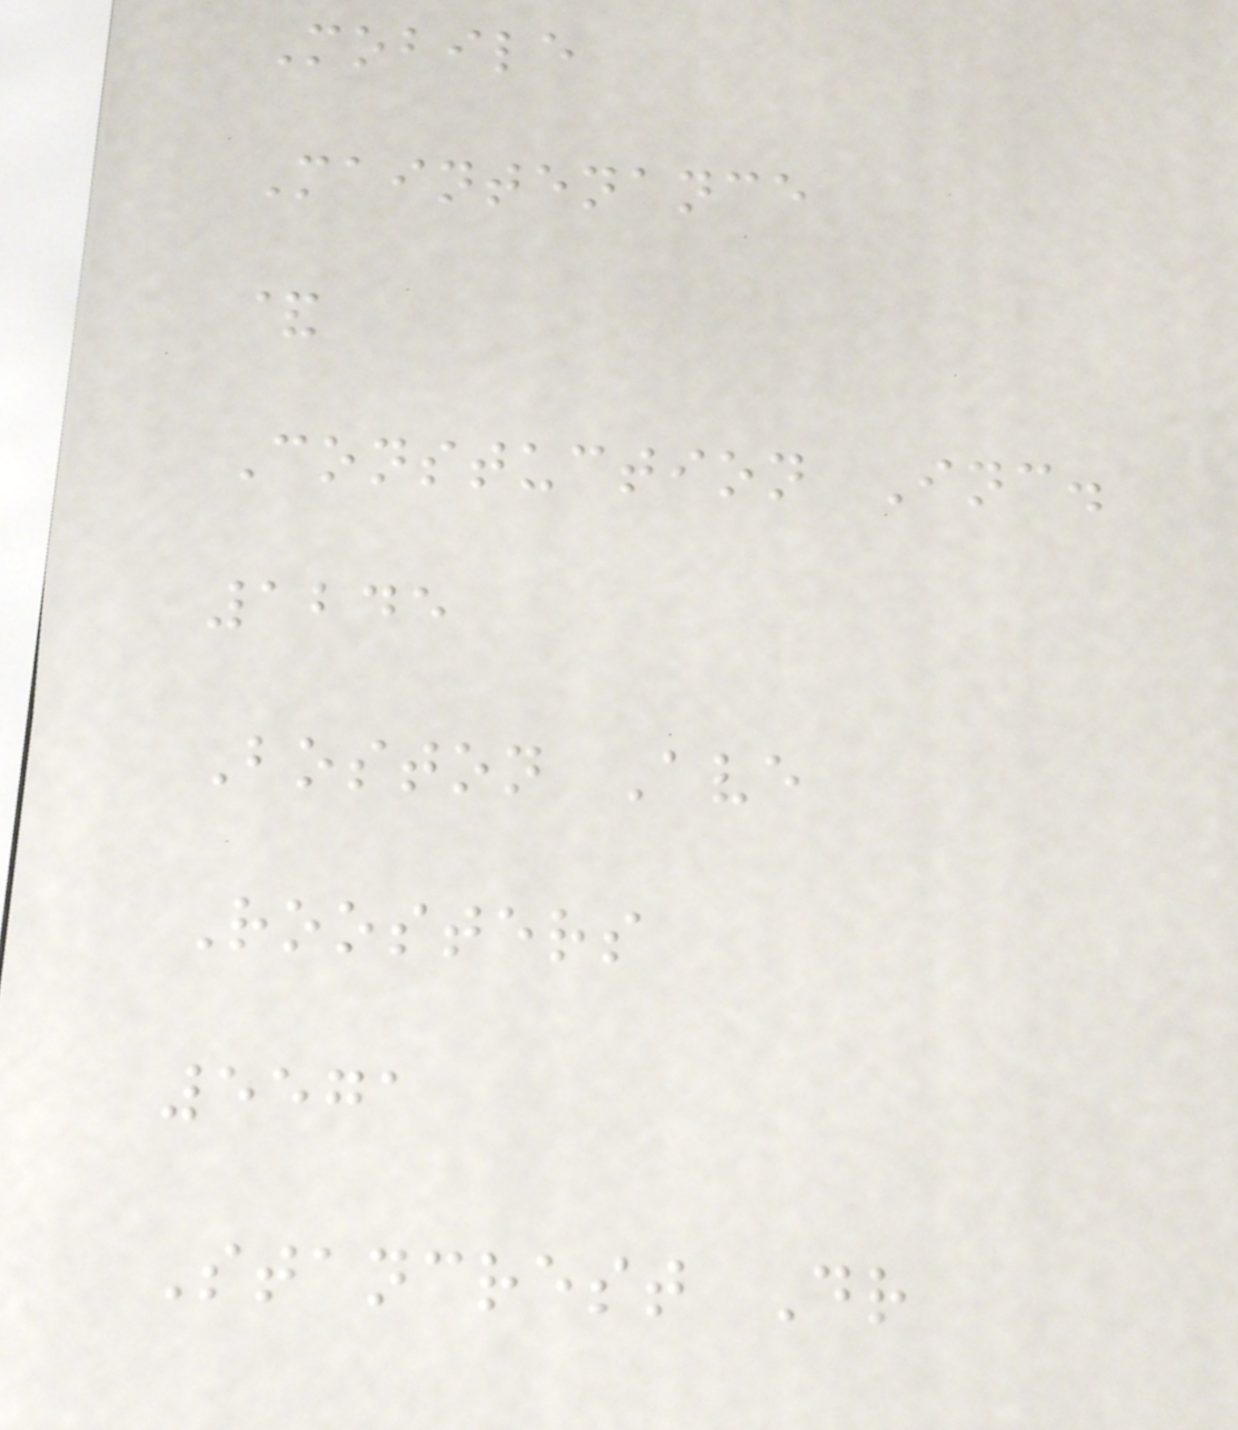Mobile
Maintenance
&
Constuction Inc.
1245
Boston Ave
Roosters
5571
Stancrest Dr
